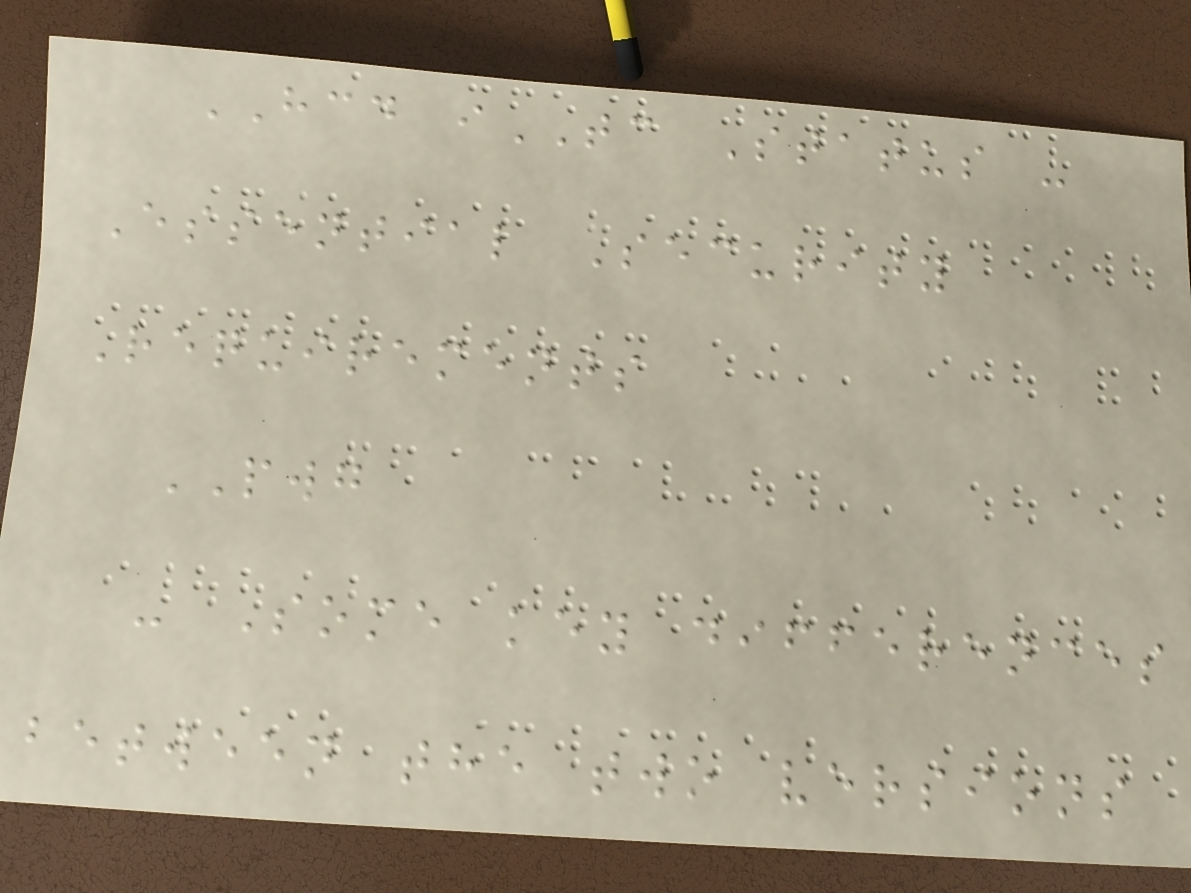HCD iTC Status -
Essential Security
Requirements
PWG
- Some key differences
between the two versions
